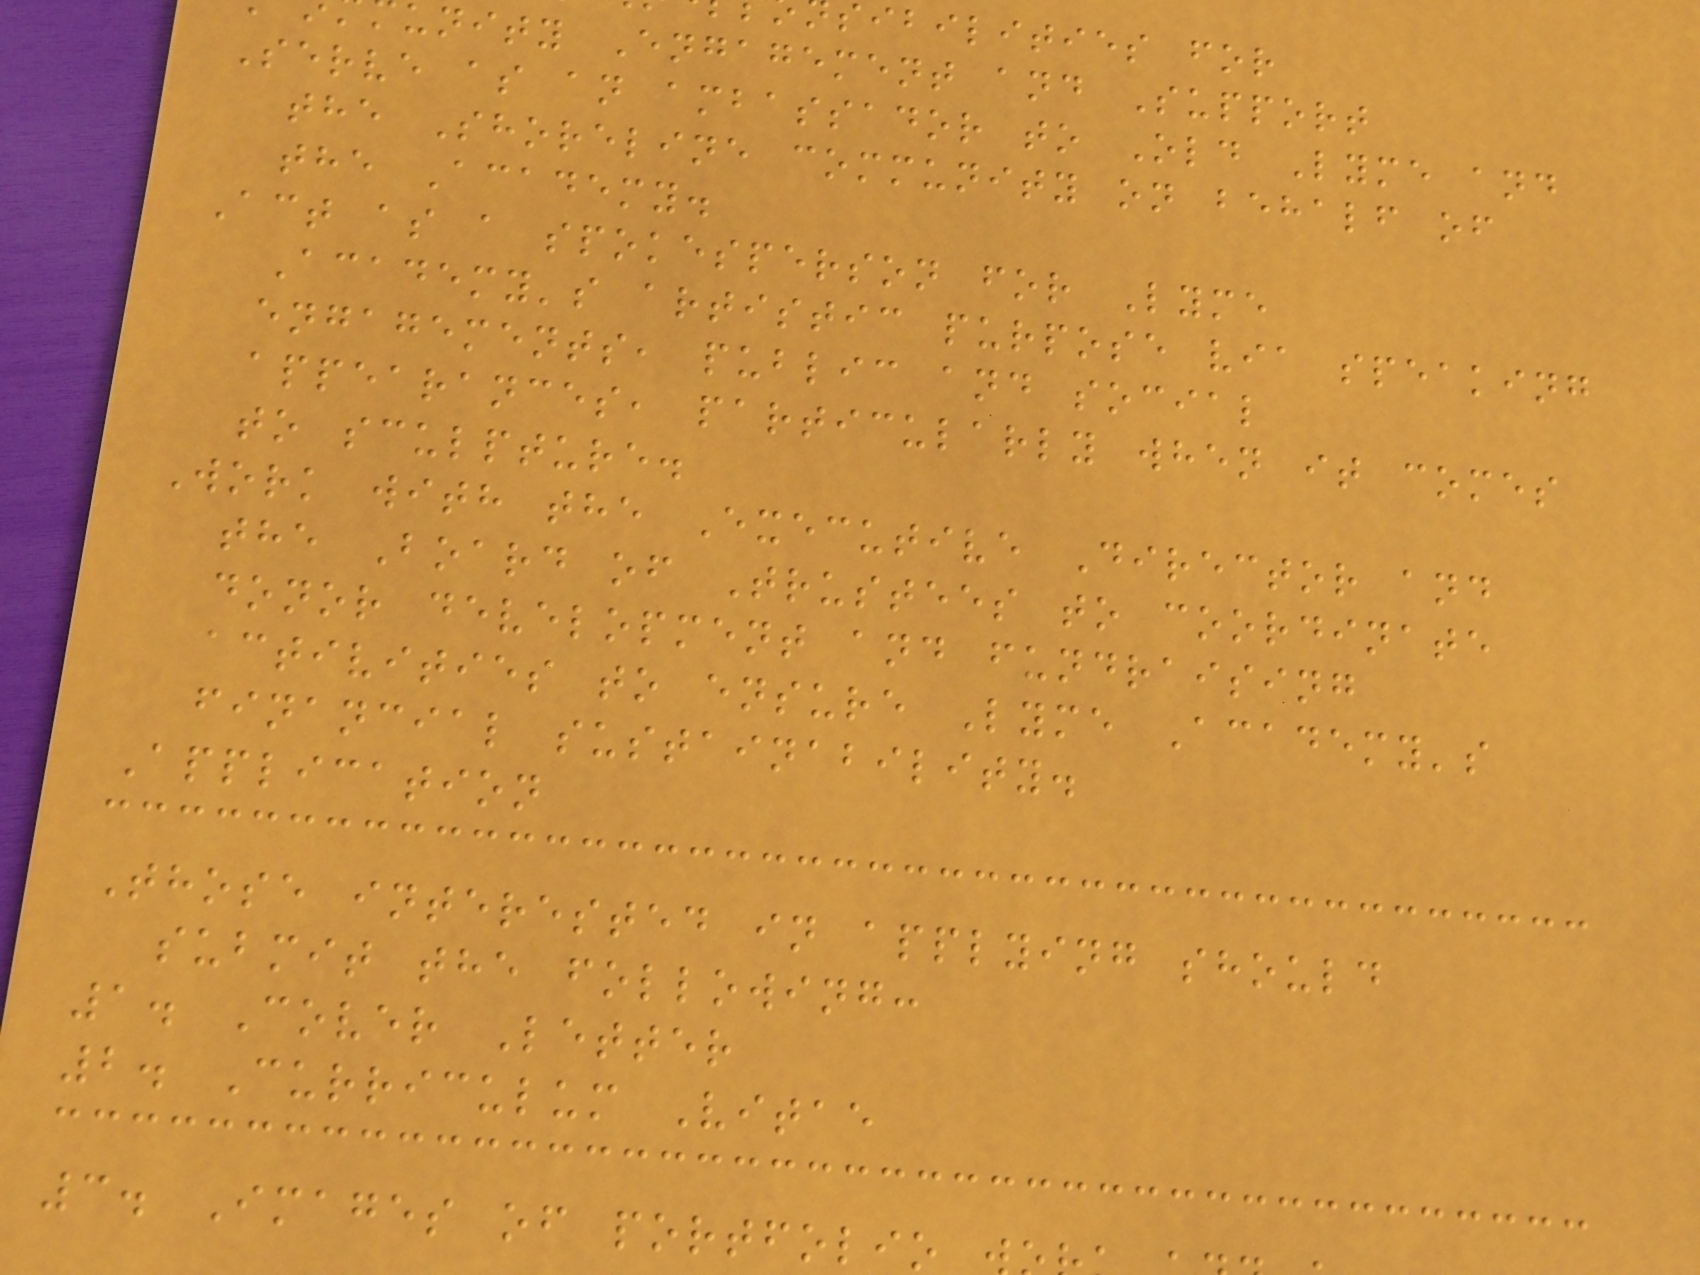sibilities for
unity Engagement and Support
Serve as an ambassador to Old Lyme and
the Shoreline community on behalf of
the Academy.
Act as a spokesperson for Lyme
Academy's artistic purpose via speaking
engagements, public and social
appearances, particularly when it comes
to sculpture.
Work with the Executive Director and
the Board of Trustees to coordinate
donor development and fundraising
activities to ensure Lyme Academy's
financial sustainability.
Application
Those interested in applying should
submit the following:
1. Cover Letter
2. Curriculum Vitae
3. Images of portfolio
